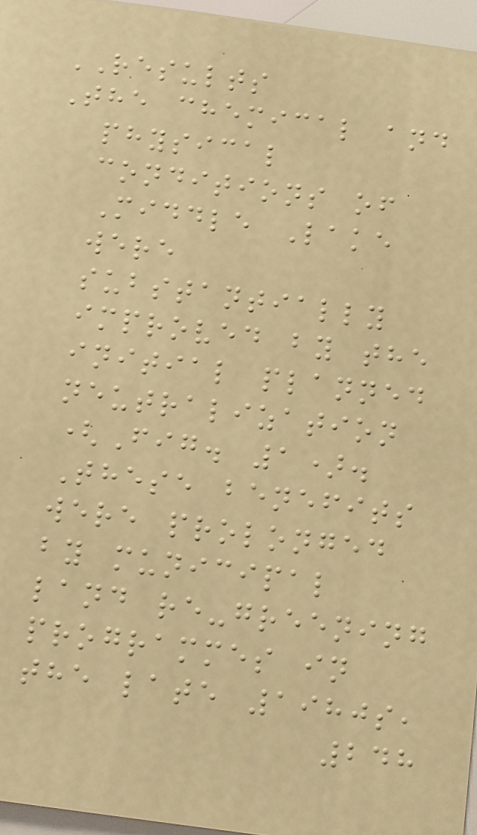RESULTS
The chemical and
physical
conditions of
Middle Lake
were
substantially
improved by the
initial planned
neutralization
(Fig. 1).
These benefits
were prolonged
by municipal
land re-greening
programmes in
the late 1980s,
248
